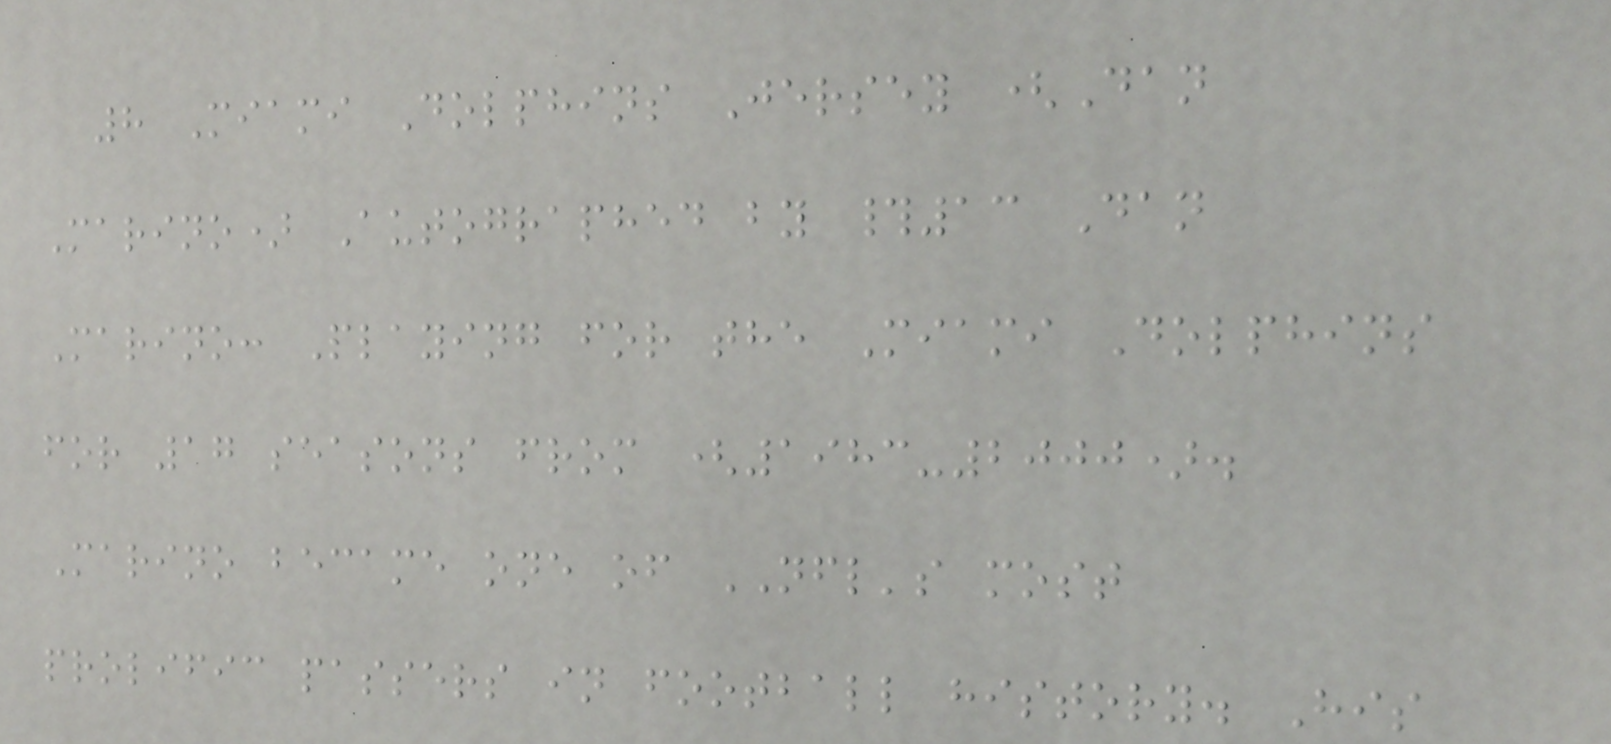8 Miami Dolphins Jersey (Dan
Marino) Autographed by #13 Dan
Marino: Playing for the Miami Dolphins
for 17 seasons from (1983-2000).
Marino became one of NFL's most
prolific passers in football history. His
